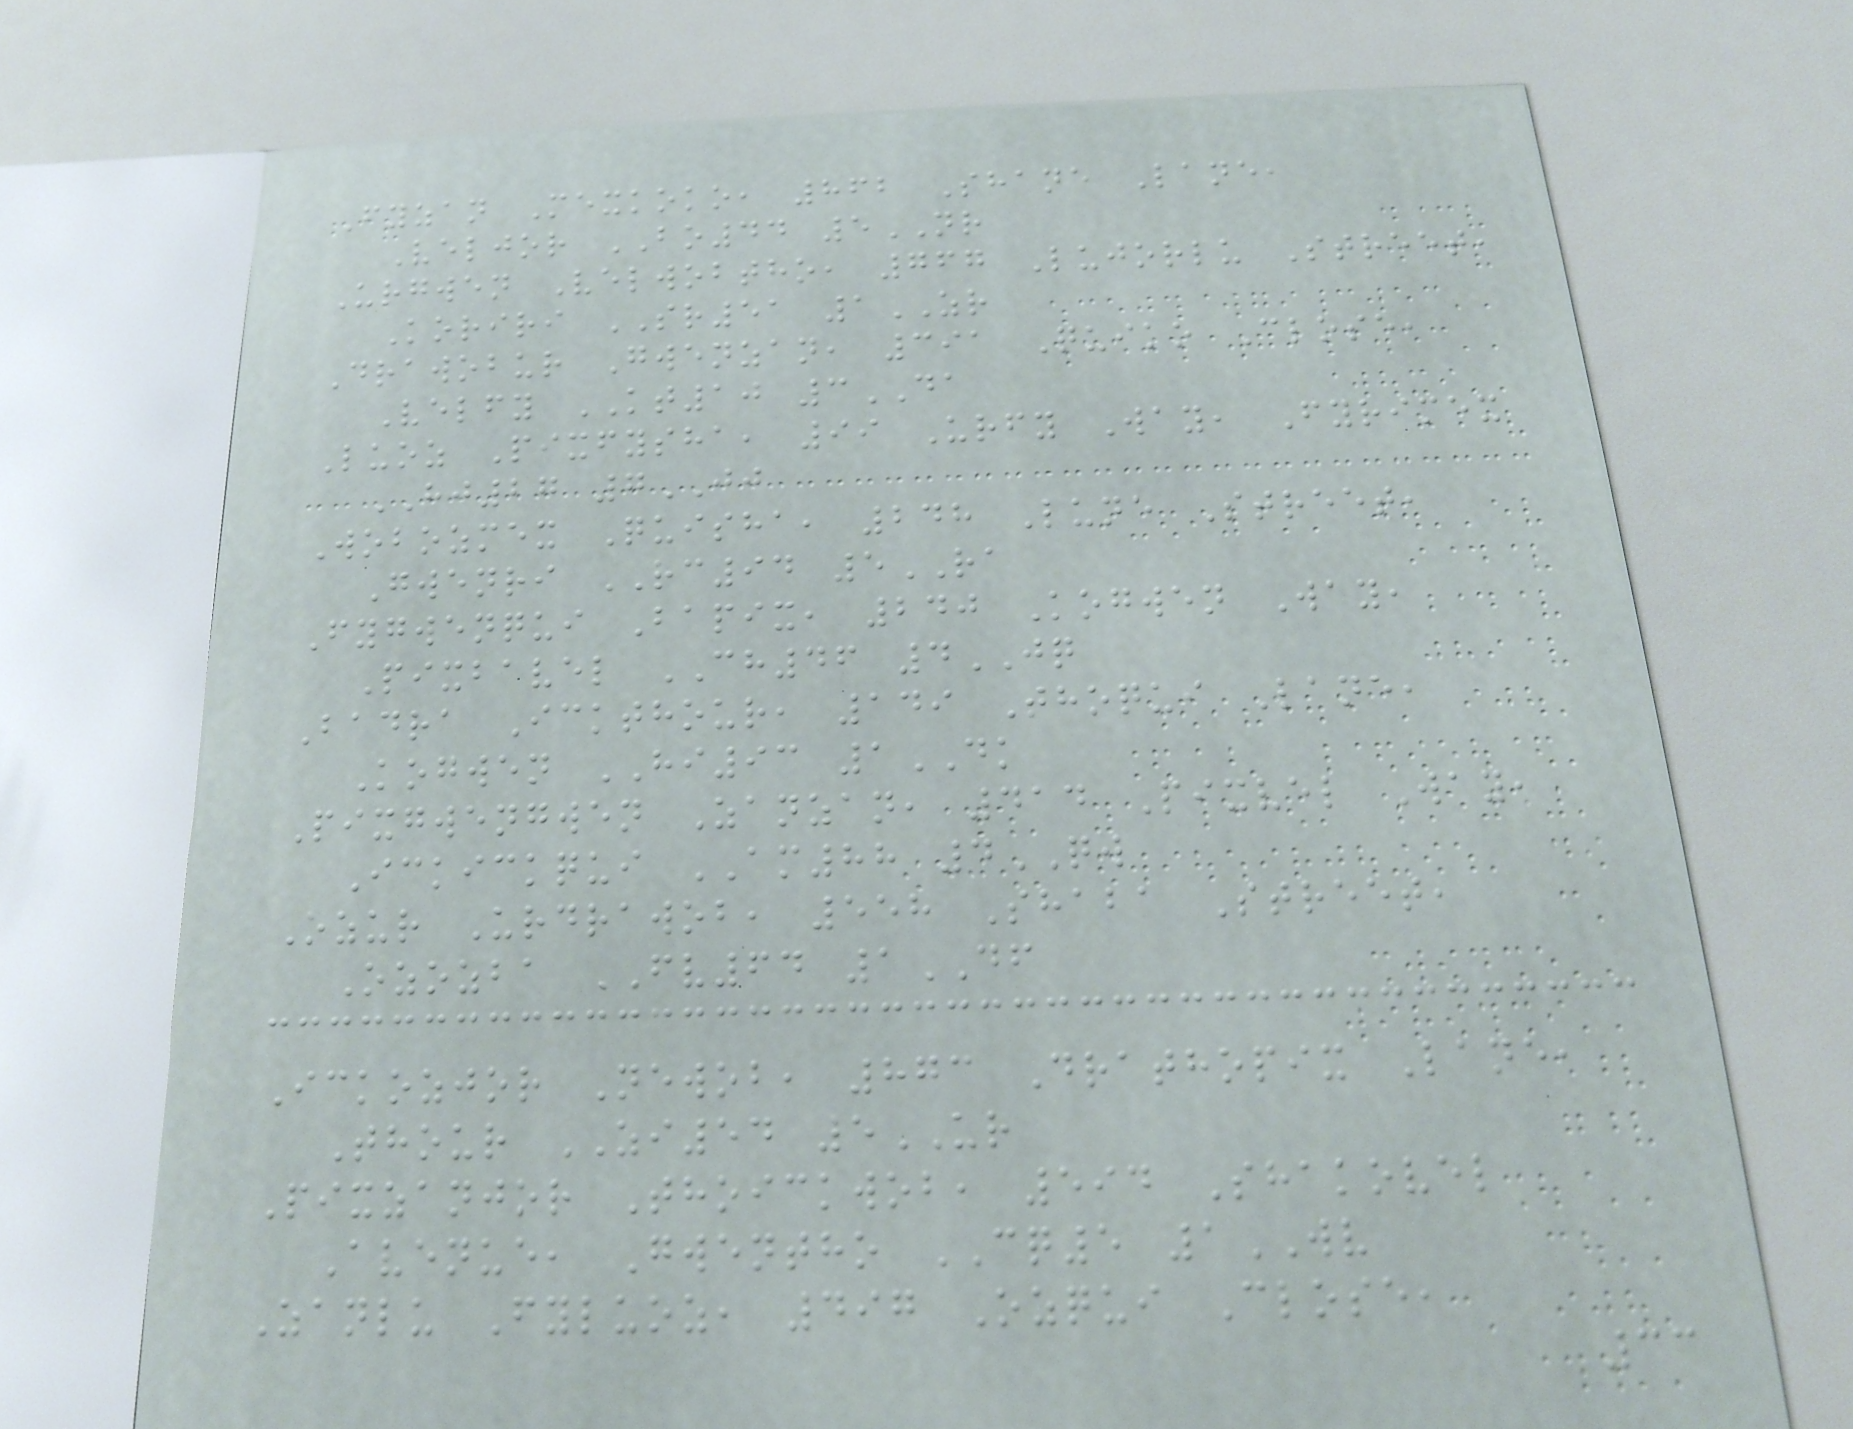Fyzan Mexkoko, 862 Shane Lane,
Veljor BO44 5NR
Urgwen Velwobtho, 767 Lujorlu Street,
Koriri SR51 1ZR
Drawobur Gwenzan, 391 Quiko Close,
Velfy KT10 3DA
Luoz Pixfysha, 99 Urfy Way, Fyrimex
HJ27 7JJ
Wobozmex Quisha, 248 Lune Street,
Gwenri RC94 5RA
Fygwenqui Bapix, 240 Kogwen Way,
Pixbavel CH46 4JQ
Badra Ickthour, 149 Thoqui Lane,
Kogwen HI93 1DK
Pixgwengwen Zanzan, 414 Pixvel Way,
Ickickqui AM88 4QW
Ozur Urdrawob, 558 Shaba Street,
Ozozba FV64 1DF
Ickozjor Newob, 873 Drathopix Lane,
Thour ZI54 5UR
Pixzanjor Thoickwob, 594 Shakovel
Avenue, Gwentho CQ5 1WV
Zanlu Fyluoz, 497 Ozqui Close,
33
